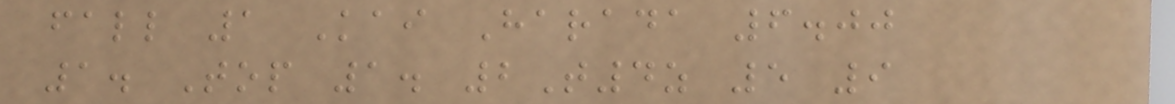fall 1 Kai Harada 6.00
1. Top 1. 2T4z 5 9
